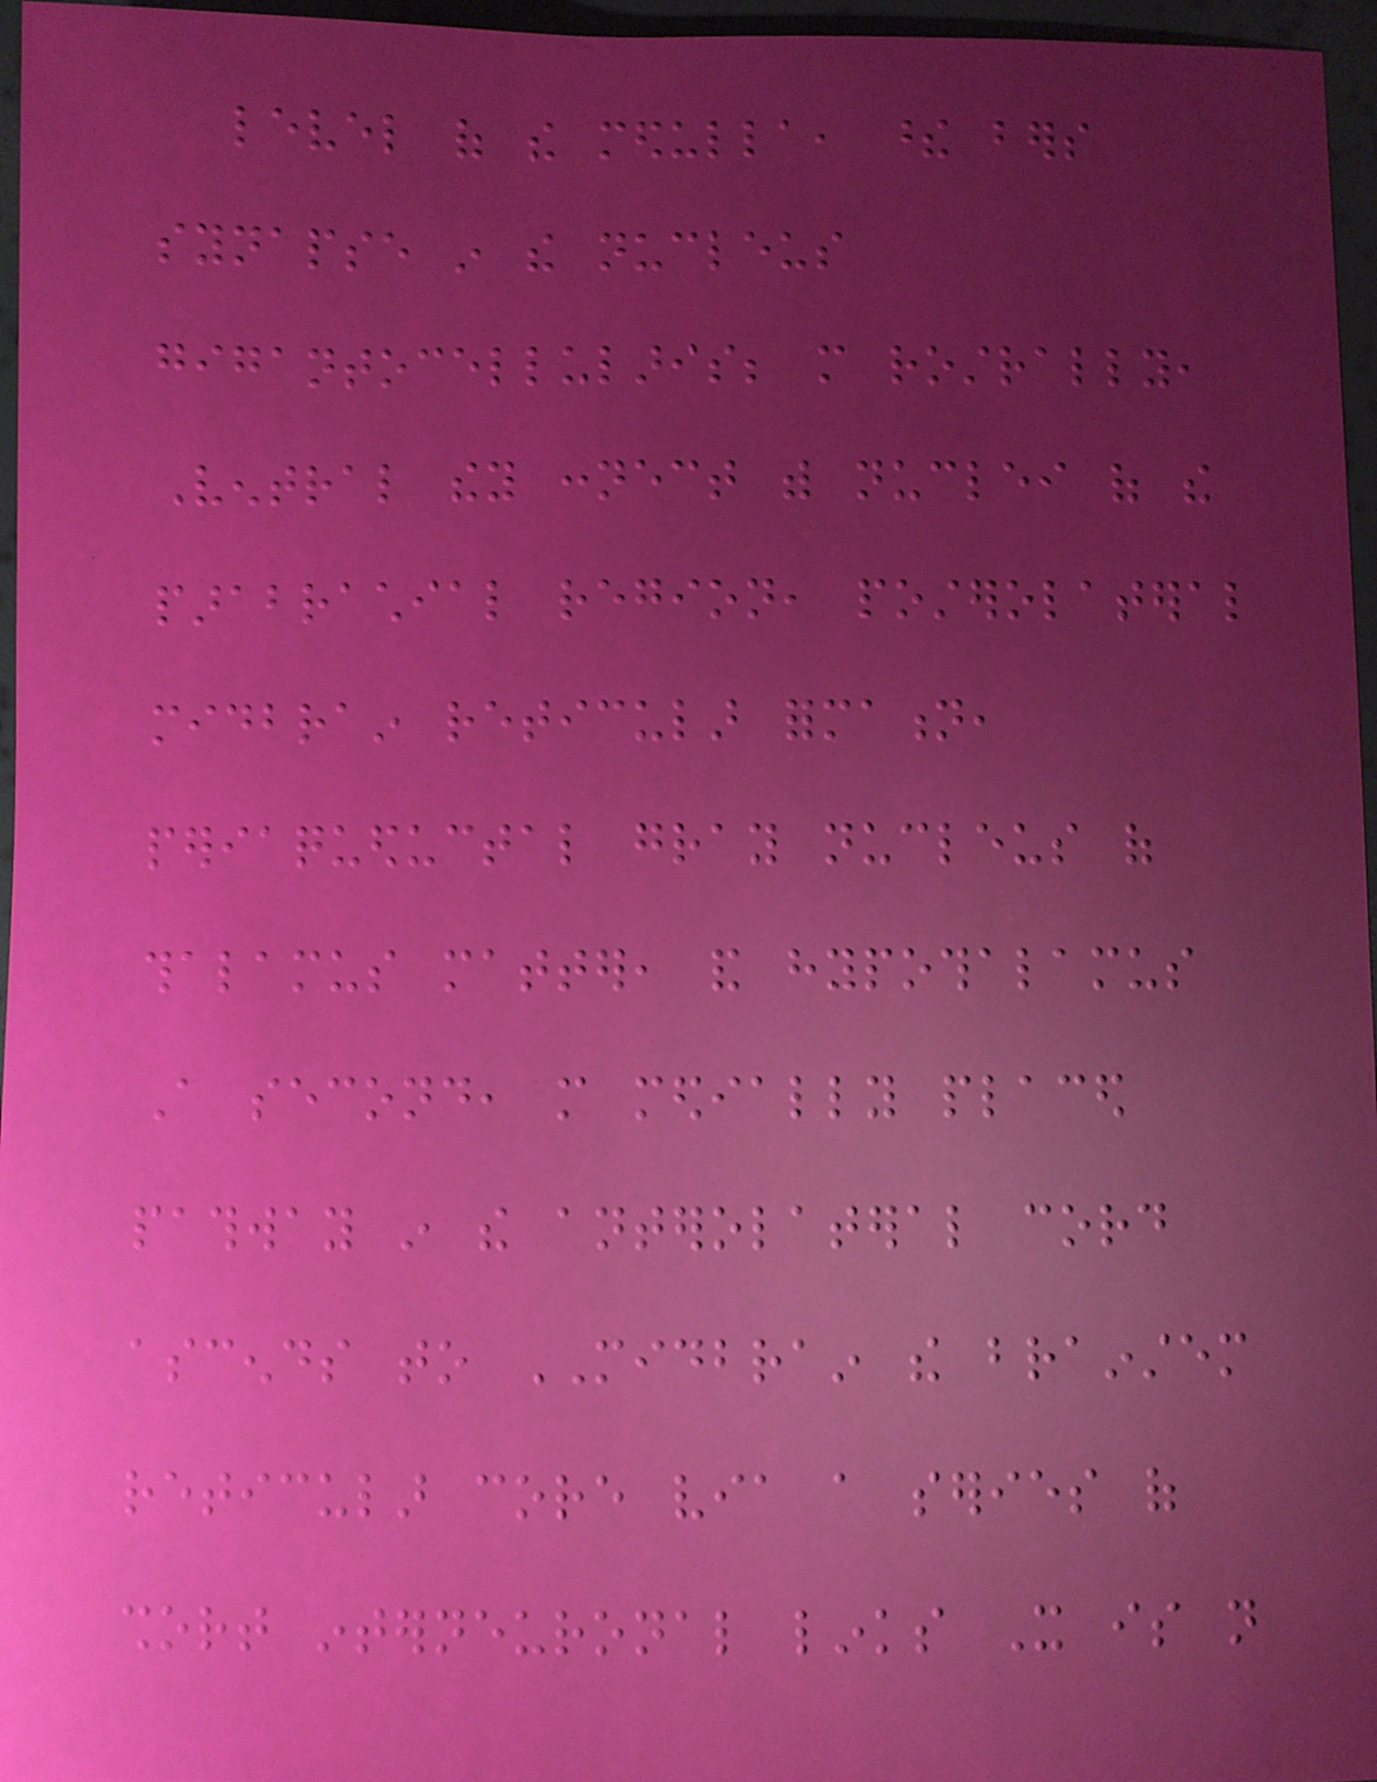level of the medulla, these bers
synapse in the nucleus
gigantocellularis; more rostrally,
Ventral they connect with nuclei of the
parabrachial region, posterolateral
midbrain reticular formation,
periaqueductal gray nucleus of
thalamus matter, and hypothalamus
A second, more medially placed
pathway in the anterolateral cord
ascends to MIDBRAIN the brainstem
reticular core via a series of
short interneuronal links It is not
